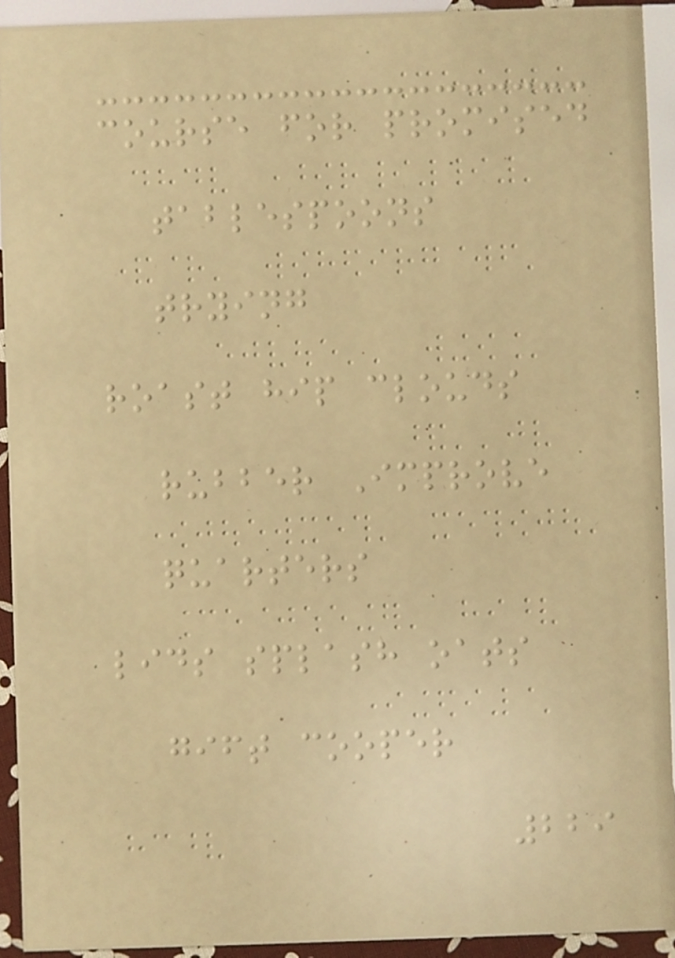course for promised
tablespoons
trying
roast hip clouds
rubber Improve
quarters
lids splash oats
gift cooper
229
